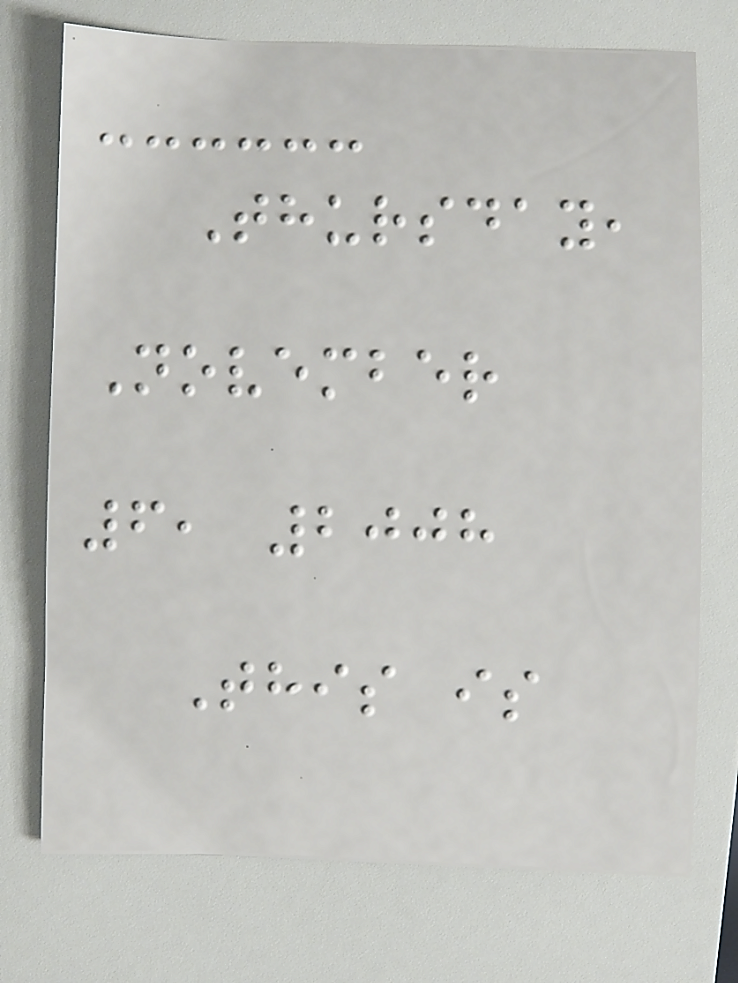Thursday,
November
6, 2008
This is
